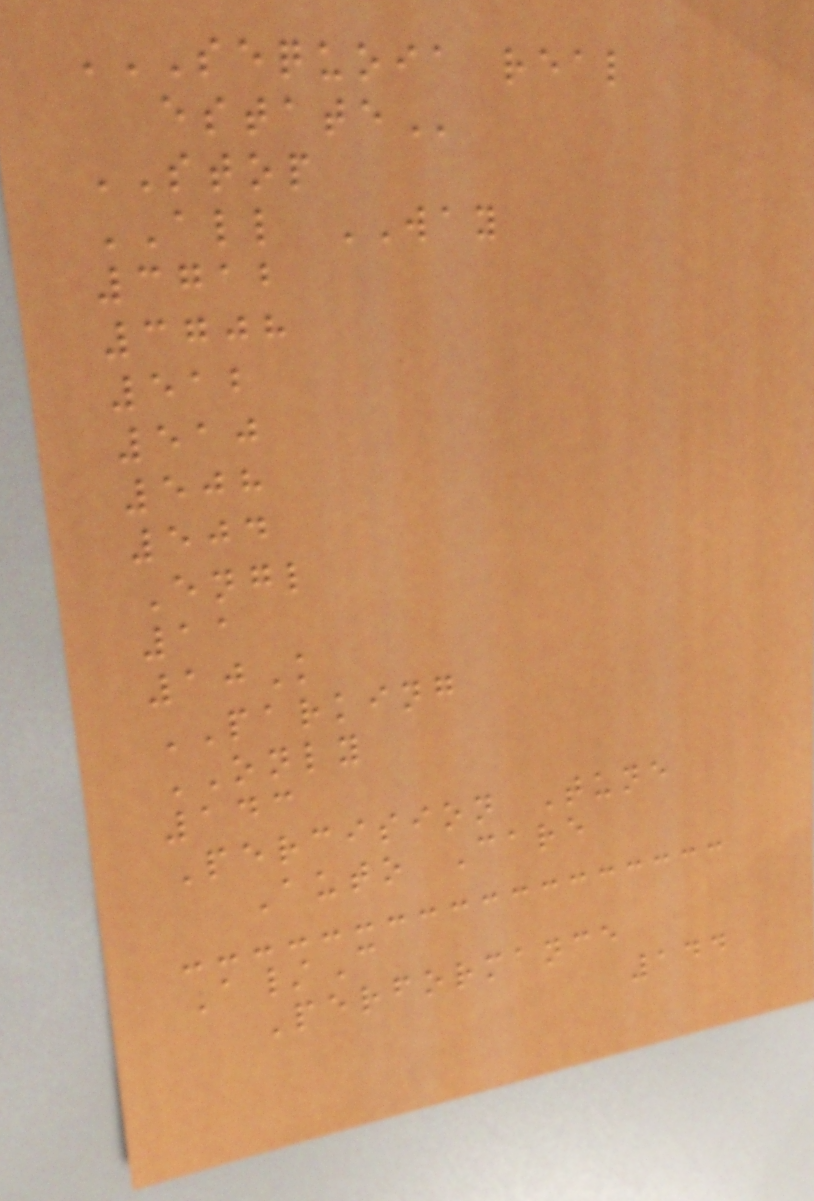SEQUOIA REAL
ESTATE
STOP
ALL WAY
3712
3708
512
510
508
504
Engl
11
10K
PARKING
ONLY
143
Percision Tune
Auto Care
A/C
Performance
144
